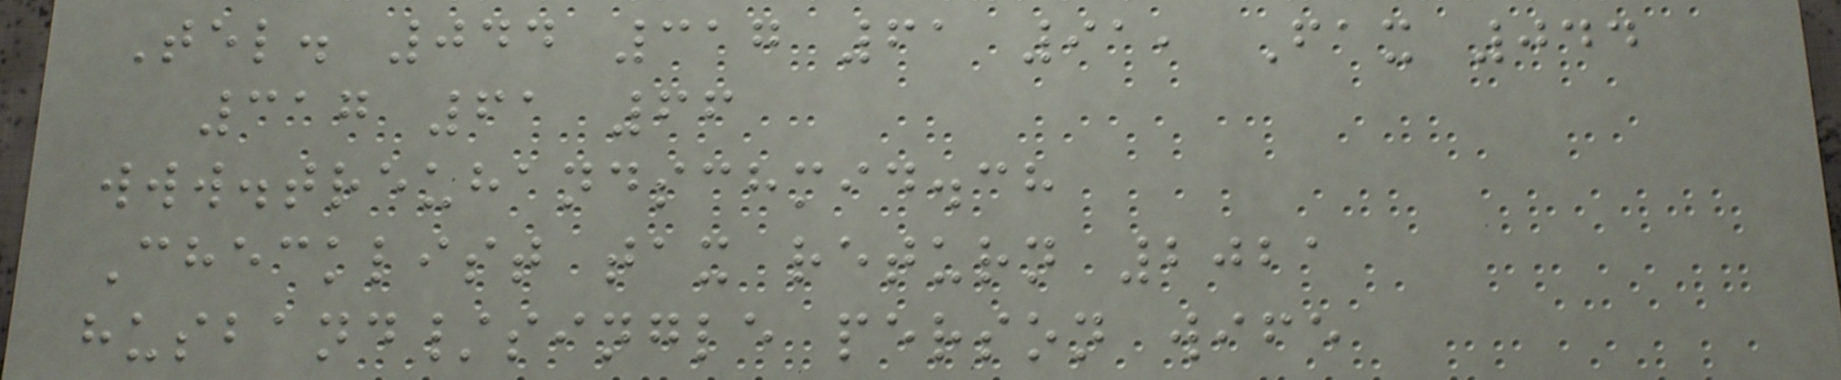Tel. 044 317 61 91, Fax 044
317 61 66
www.treuhandschmid.ch
Checklist tax return 2021
husband/single person wife
